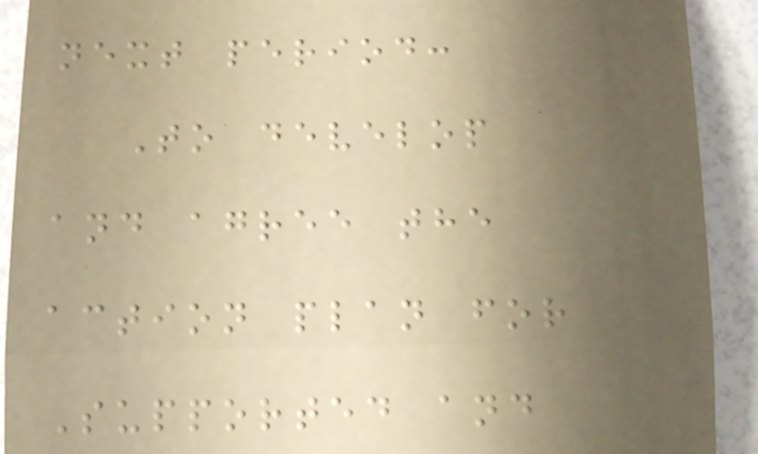next period:
To develop
and agree the
action plan for
Supported and
